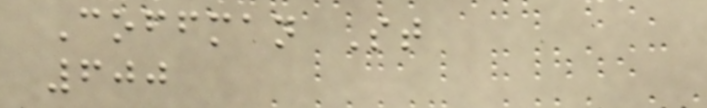Coffman St
600
